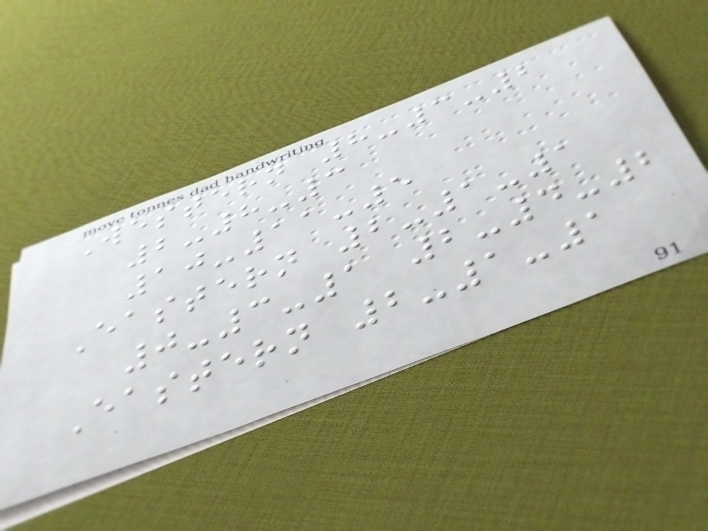Western 8-3-2
2-8-3
10-11-5
Eastern 2-1-1
0-3-1 2-4-2
Eastern 2-1-1
